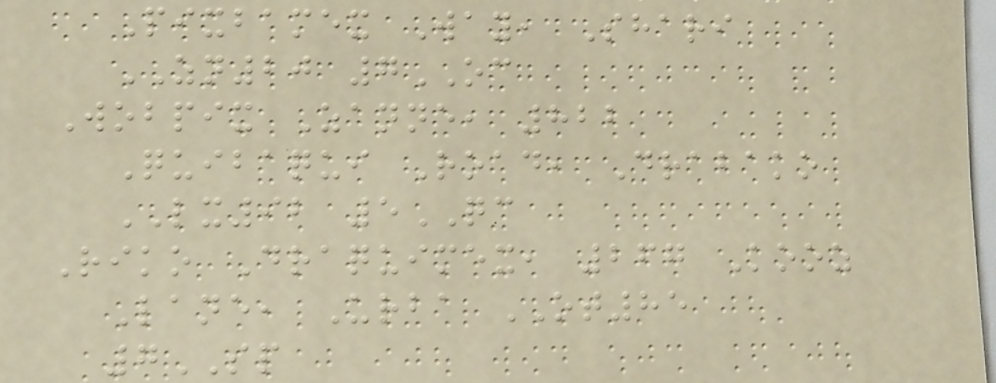Pixbamex Way, Shari
ZN20 7OC
Wobpix Zanne, 822
Quibaqui Road, Drabako
LX92 5QC
Riko Draquimex, 267 Kooz
Lane, Urba OT85
7SP
